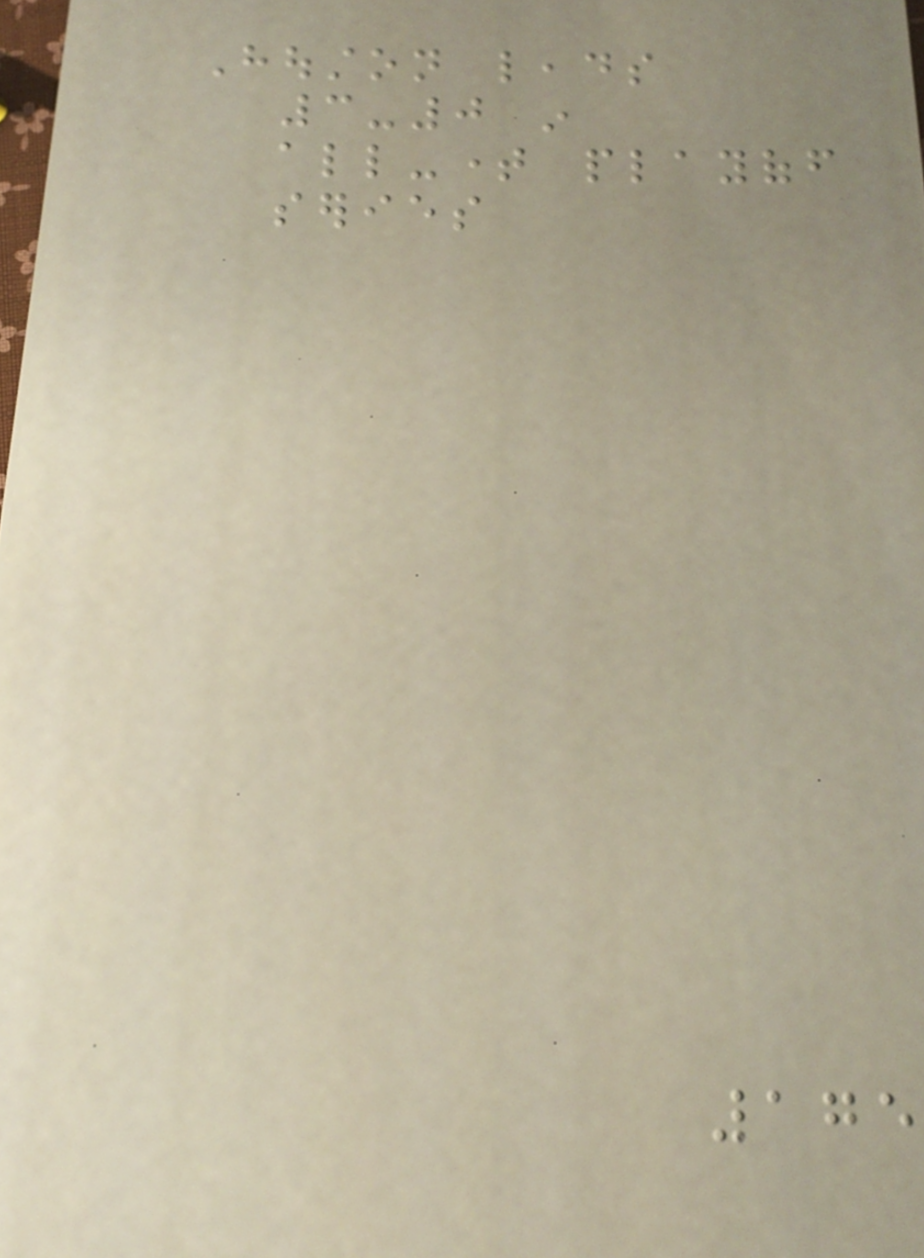Houston leads
3-0 in
all-time playoff
series
175
